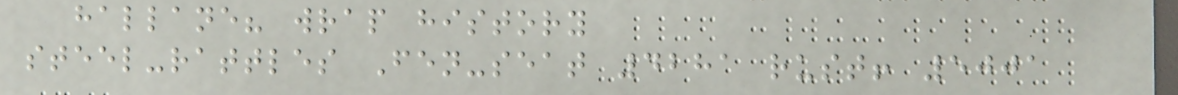hallane? wrap history
steel-rattles Fen-seat 4281 rust! 5001
